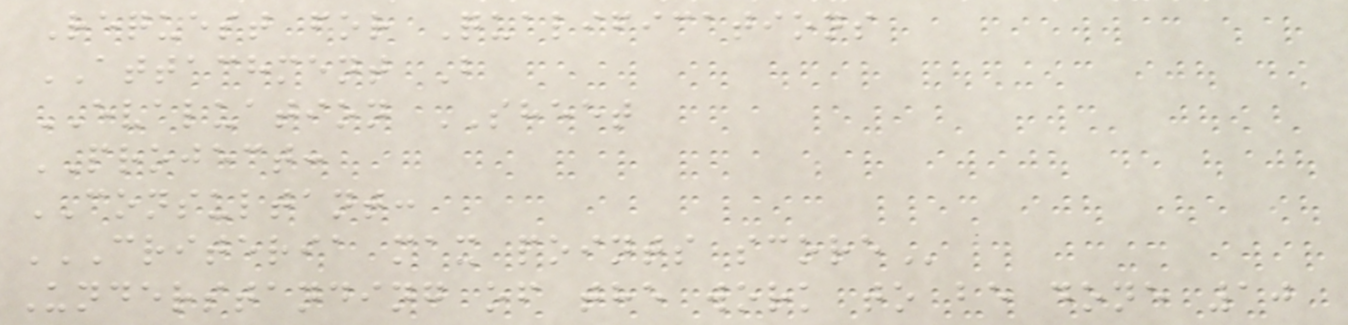Request for Qualifications
ATTACHMENT B
EVALUATION SHEET
PROJECT:
CONSULTANT:
CRITERIA MAX POINTS SCORE
Understanding of the work to be done 10
